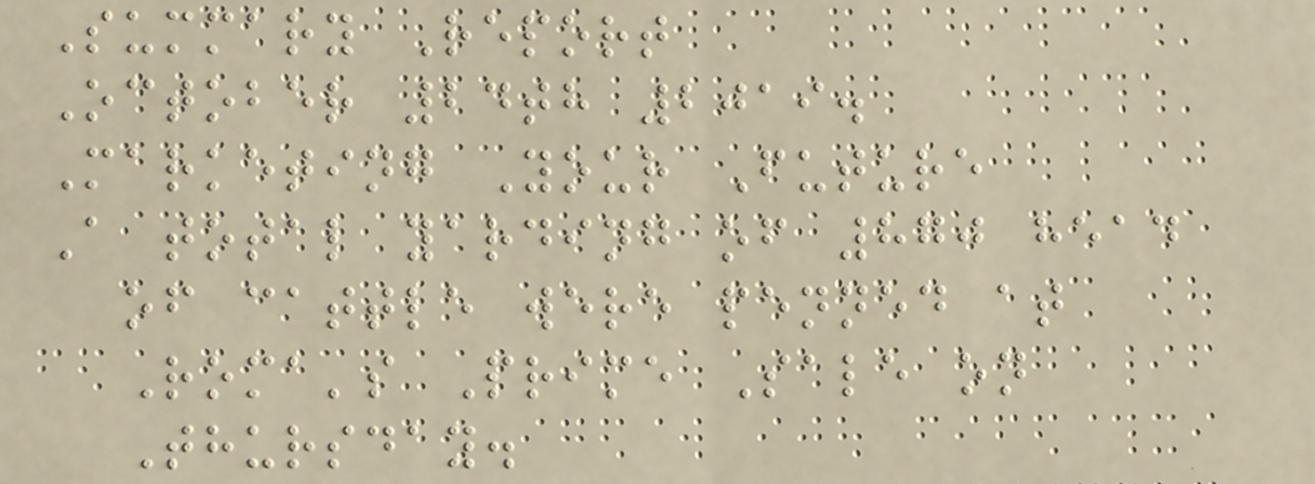Summary Report
October 24th 2019.
Marketing Your Future
A total yarding of 870 head
of cattle were penned at
Roma's Prime Sale on
Thursday.
